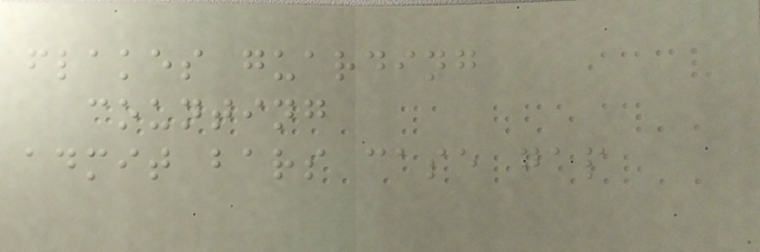flakes guarding
counting
admit bars case gap
